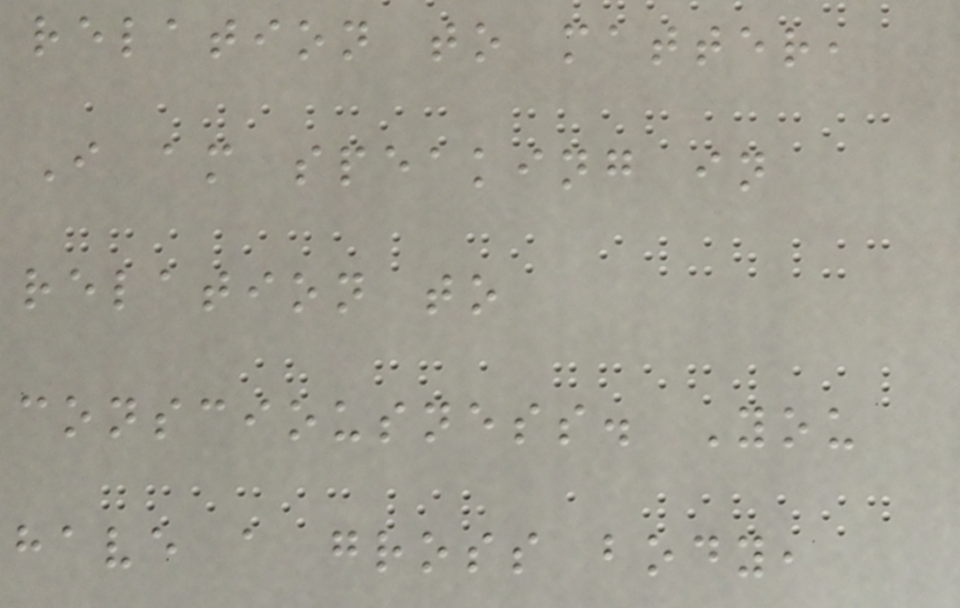relation to matter,
I am speaking in
relation to
consciousness. You
have a gross body,
